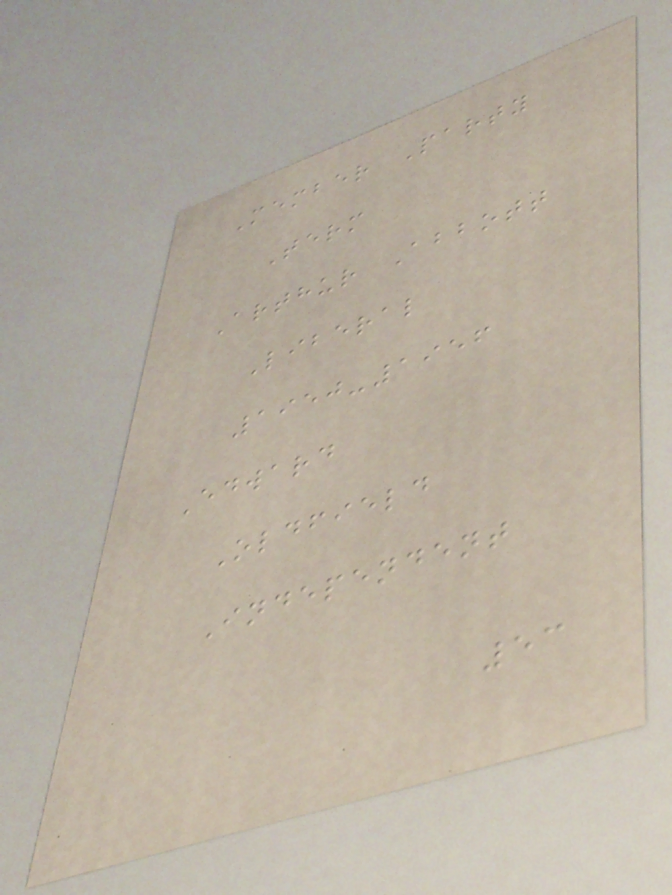Member Party
Term
Arthur Abbott
Liberal
1950-1956
Edward
Oldfield
Independent
53
